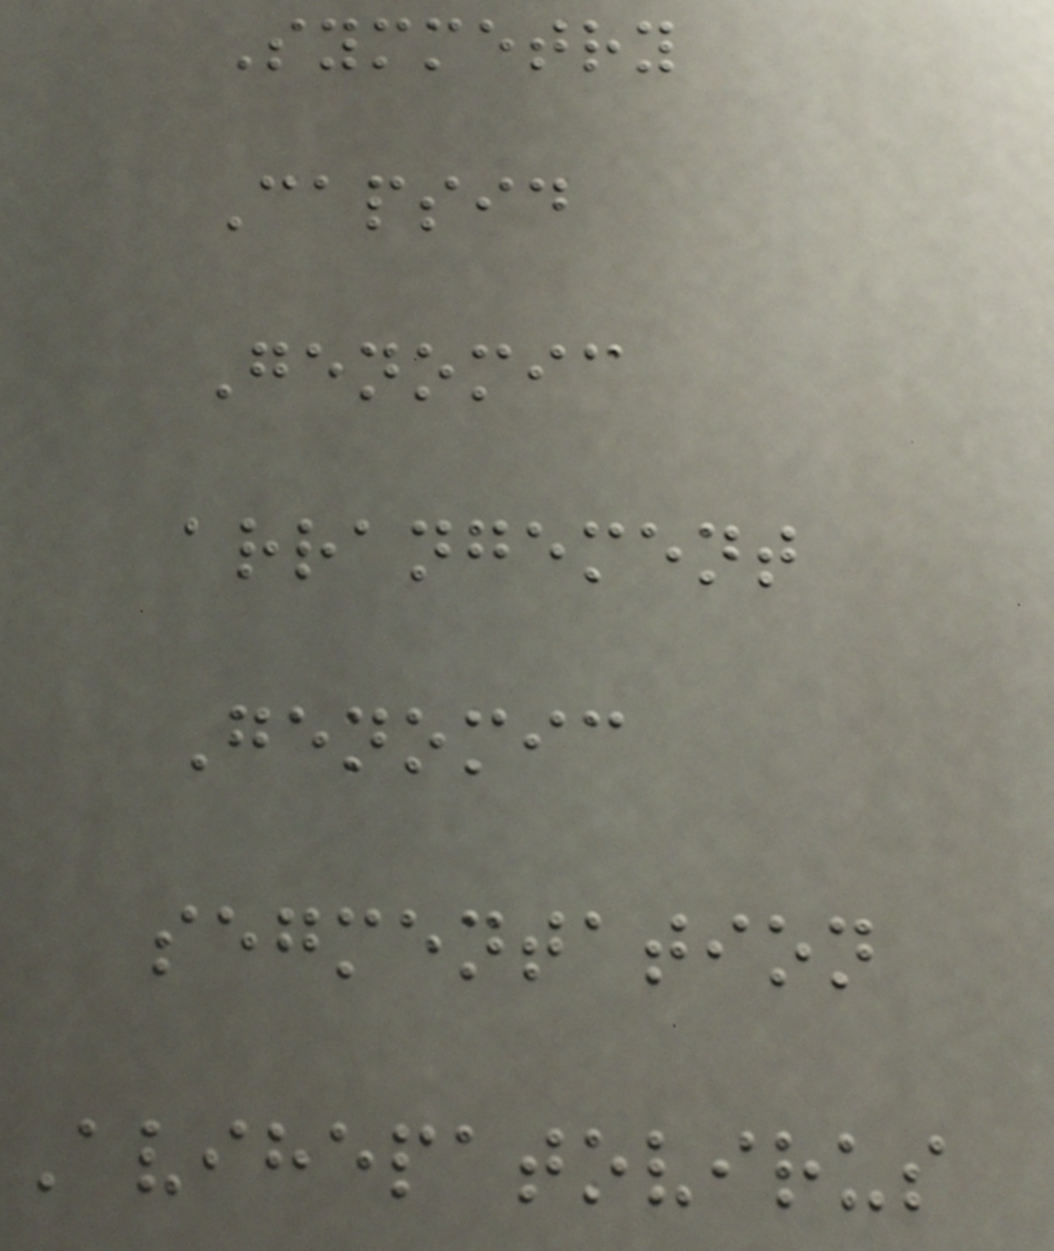Symmetry
Capsid
Genomic
arrangement
Genomic
segmentation
Avihepatovirus
